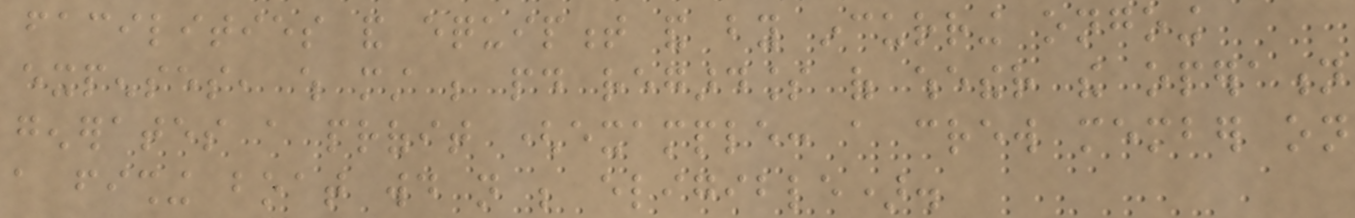facilities and equipment and by incurring ongoing
expenses, which must be paid regardless of whether the operation
generates a profit (example: a crew member on
a fishing boat would not be eligible).
